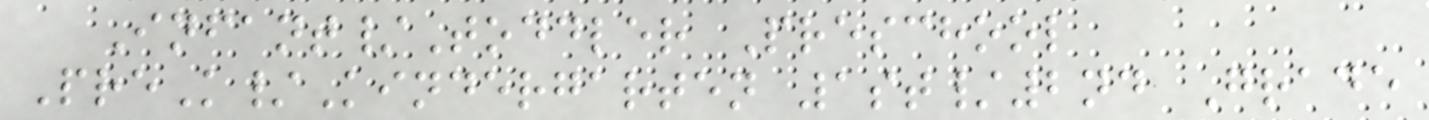Infant/Toddler Preschool
PreK/Kindergarten 1st/2nd Grade
